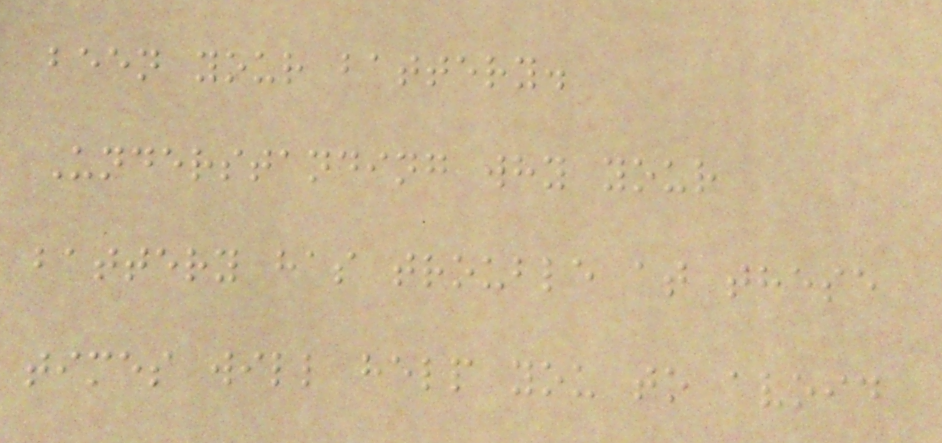been your battery.
Understanding why your
battery has trouble at these
times will help you to avoid
